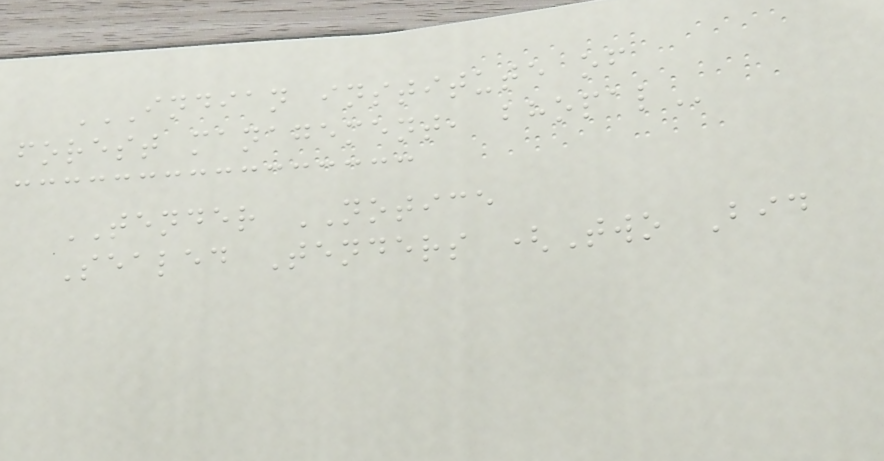INDIAN INSTITUTE OF
FOREST MANAGEMENT, BHOPAL
TENDER NOTICE
Sealed Tenders (Two Bid
